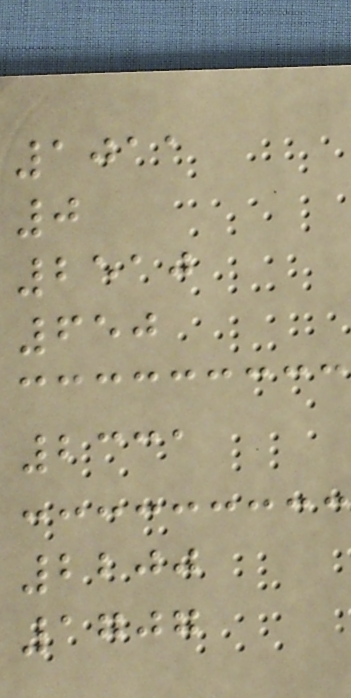1011
0
2510
650
2331
2200
1707
